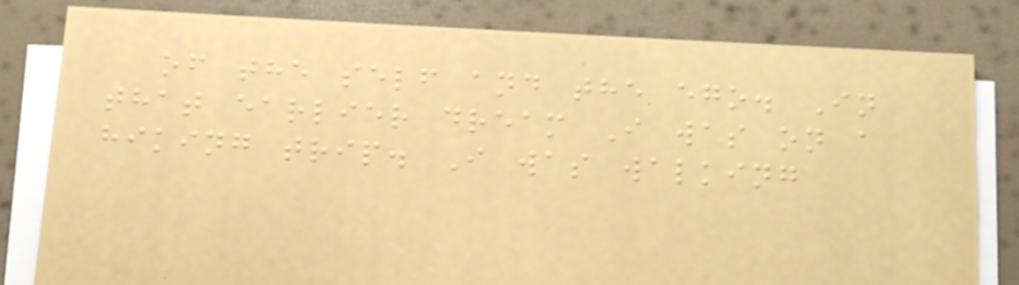of the self and the ego. In
that earlier dream I was on a
hiking trip. I was walking
